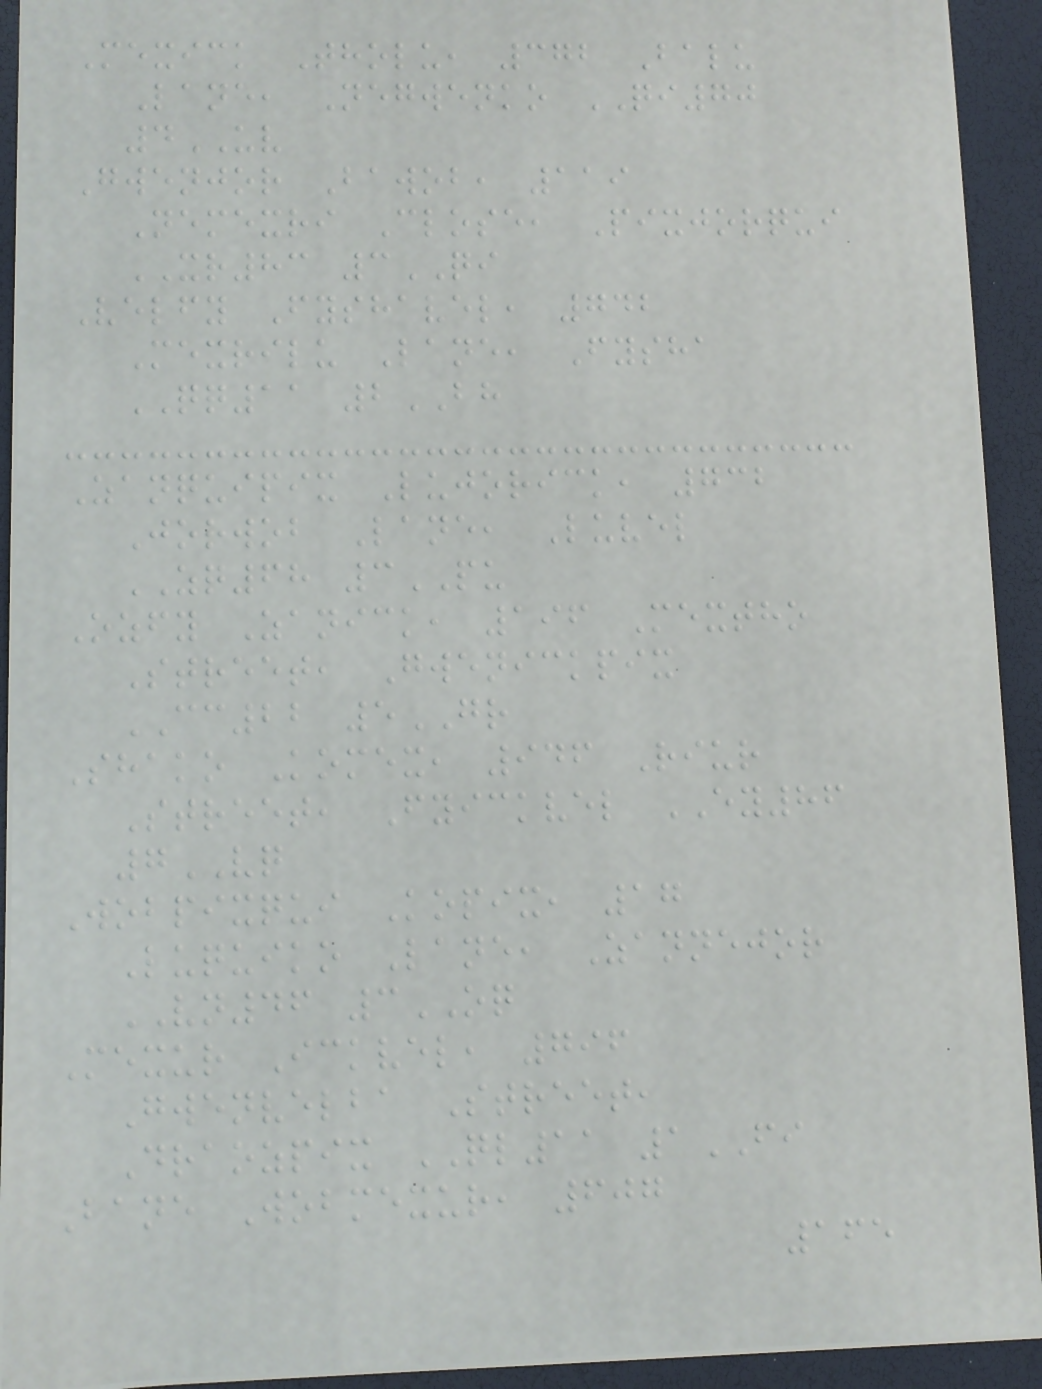Mexick Tholu, 372 Balu
Lane, Negwenko QI70
4UV
Gwenjor Bawob, 119
Nemexri Close, Pixjorqui
XR83 3QI
Velfy Fyshavel, 742
Mexrilu Lane, Fysha
QQ11 2BH
Zanquipix Lujorick, 732
Jorwob Lane, Luvel
ZQ68 3PU
Ozfy Zanick, 196 Mextho
Street, Gwenickpix
CC22 5GR
Shako Komex, 946 Riur
Street, Fyickvel EY86
7VQ
Wobpixqui Kopix, 17
Luquiko Lane, Zannejor
VN46 3OQ
Mexur Ickvel, 796
Gwenvelba Street,
Draozpix QL11 1FI
Bane Wobmexur, 607
165
